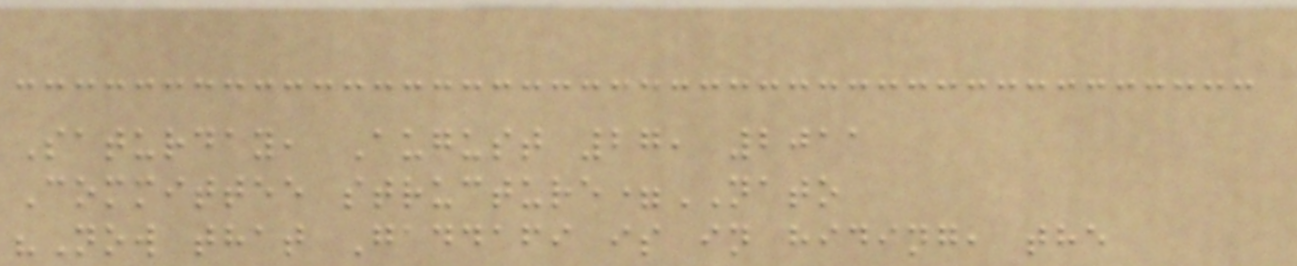Saturday, August 27, 2011
Committee structure=NATO
"Now that Gaddafi is in hiding, the
